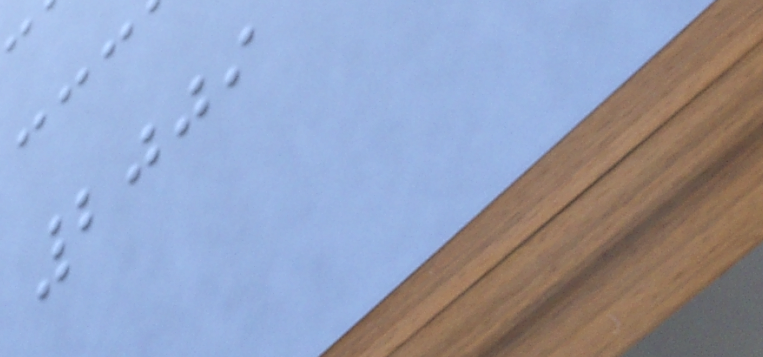2009
